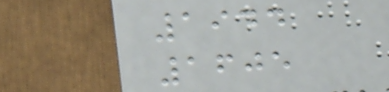1944
1605
